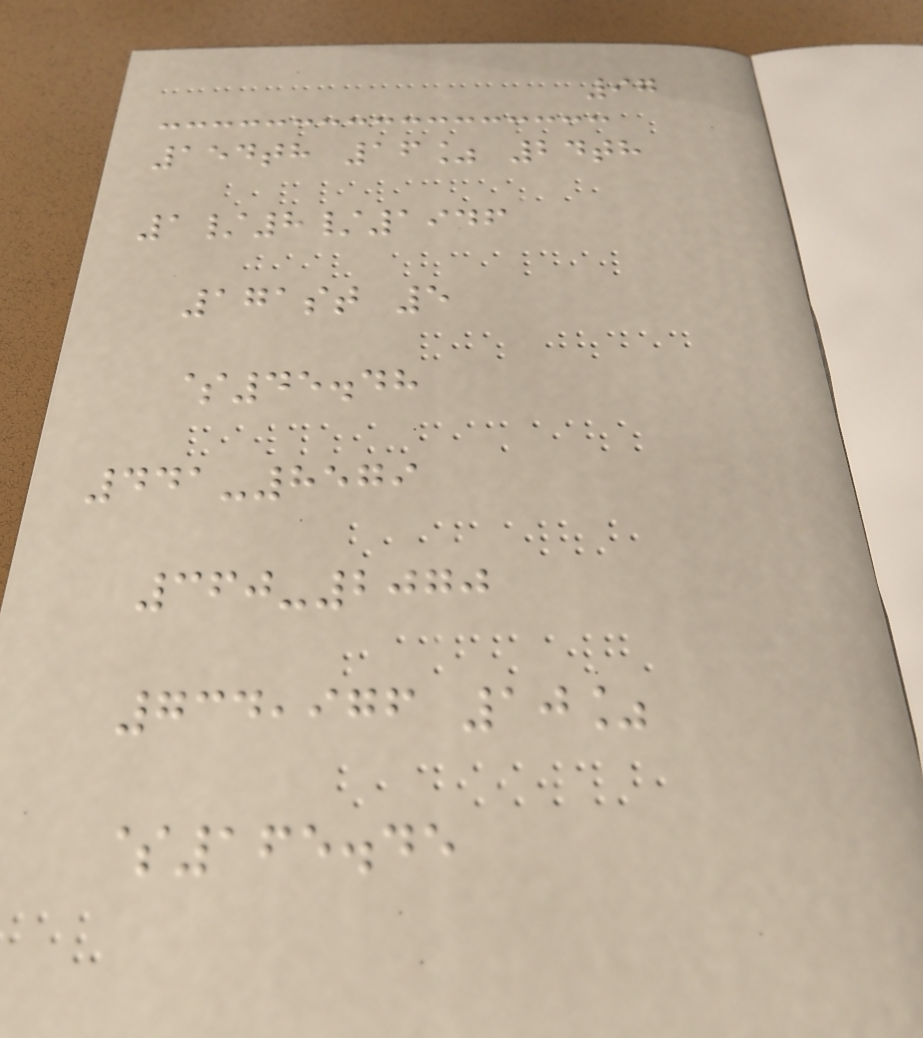97
154th 16% 24th
1/8/1946
171st 5
$45.48
441-8579
360-2070
734,976 10%
$165.45
